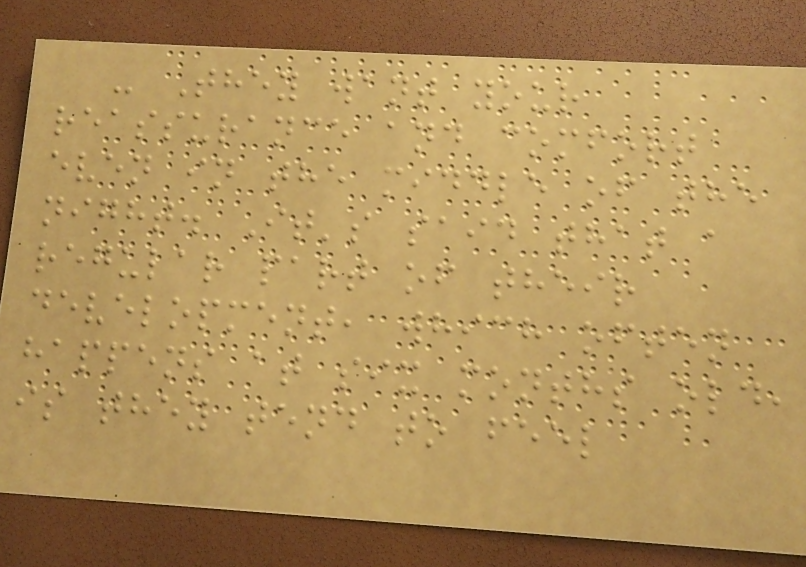- They want your
reassurance and comfort
even in the middle of the
night. It's said that a
regular part of their
development, which often
happens at six months old,
is they tend to feel
